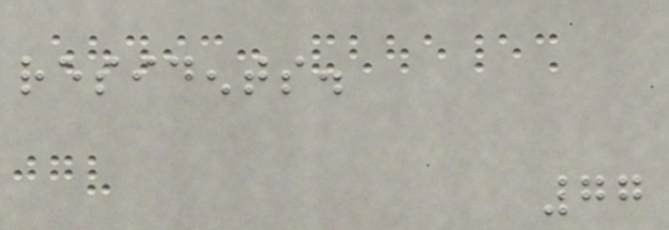residents.
77
